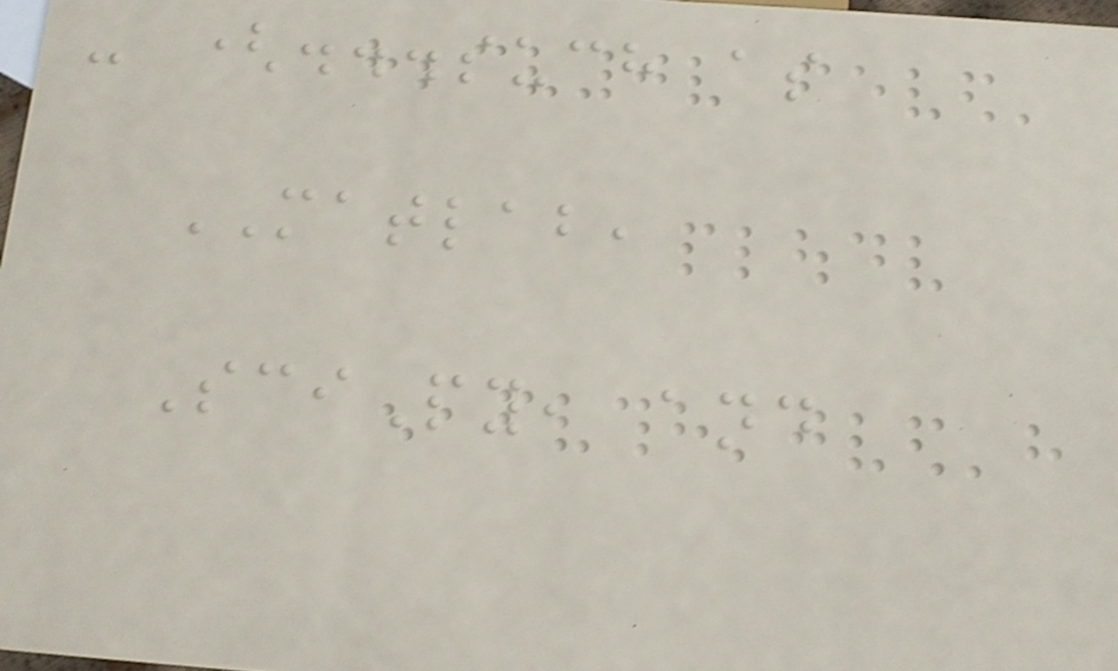- (...such as
MATLAB,
SciPy, and
